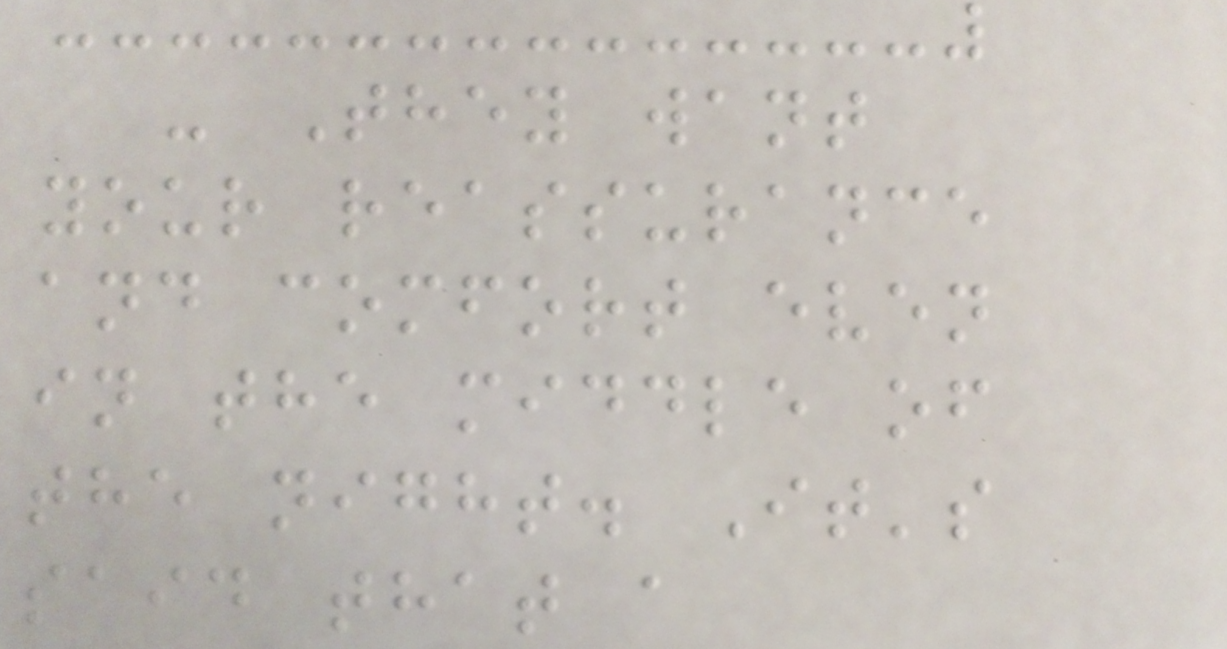- They want
your reassurance
and comfort even
in the middle of
the night. It's
said that a
